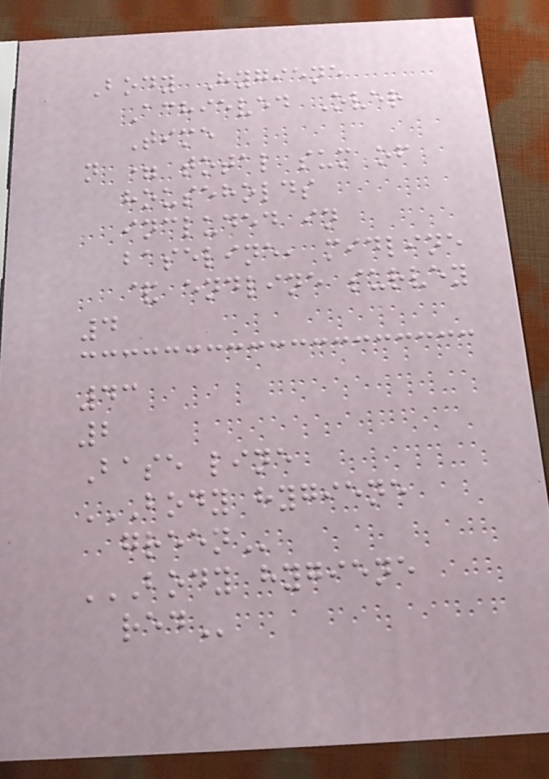Body Hygiene
Achieved Over
Time
n = total sum of
households
included in
baseline, midline
& endline survey
4
43
2
Base line
BODY HYGIENE
GREEN
BODY HYGIENE
RED
